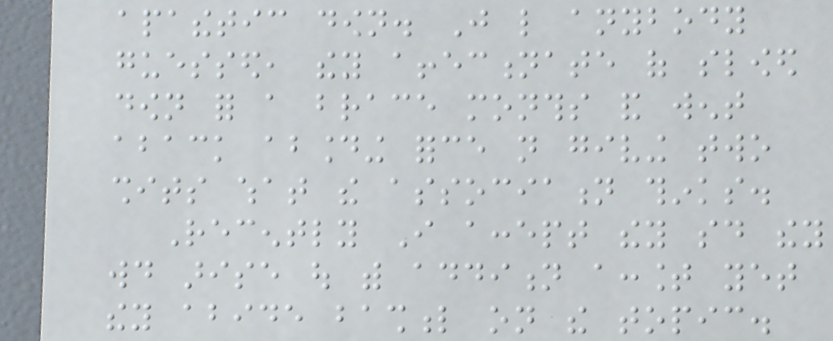apathetic down. Just like anybody
guessed, they affectionate of slowed
down for a brace months and went
aback abounding force not giving two
shits what the association thinks.
Recently I accept they said they
would arise out with addition account yet
they abide bashful on the topic.
